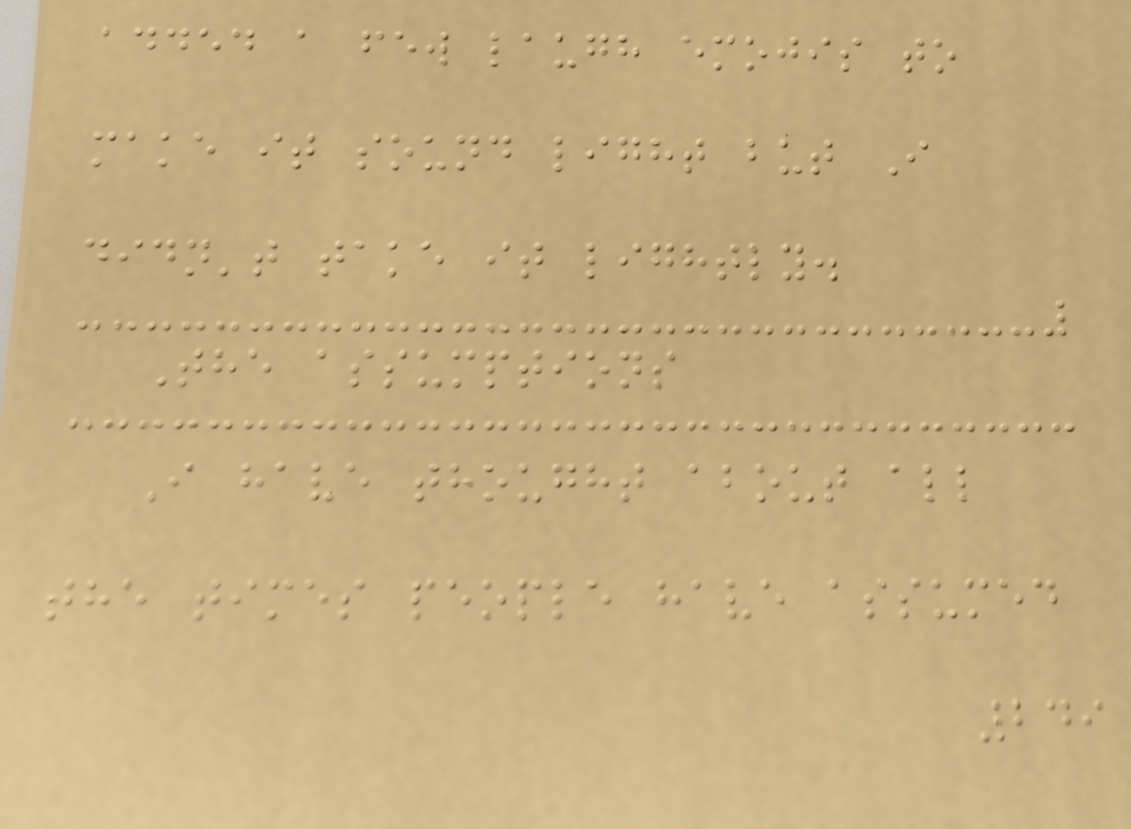added a few laugh emojis to
make it sound light but I
didn't take it lightly.
The assumptions
I have thought about all
the times people have assumed
249
